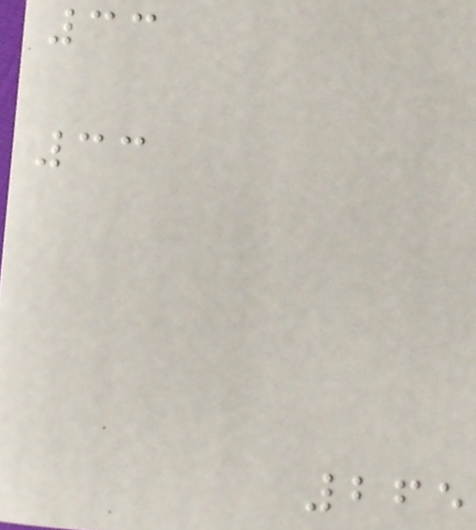33
33
265
